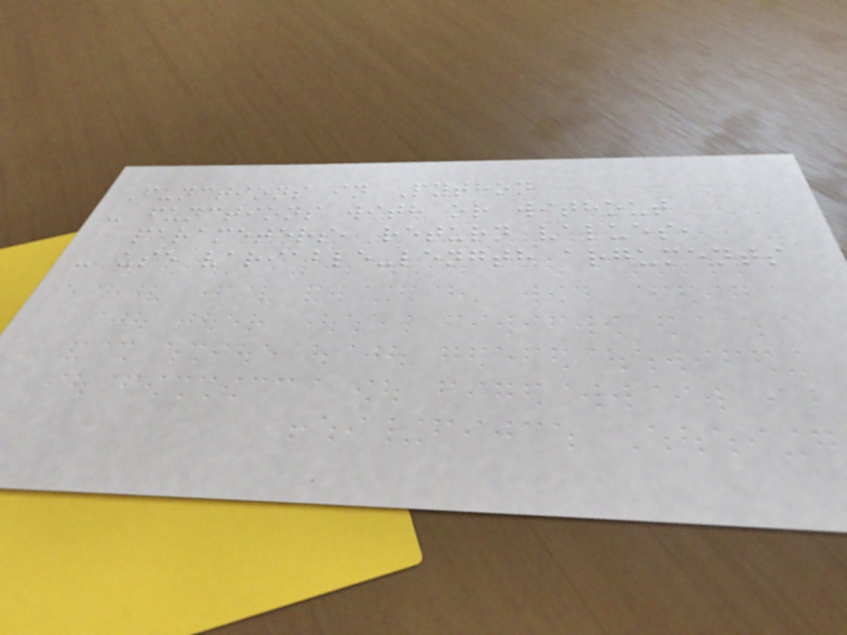Functions in Python
- functions with or without
parameters, return values,
- use variable-length arguments
